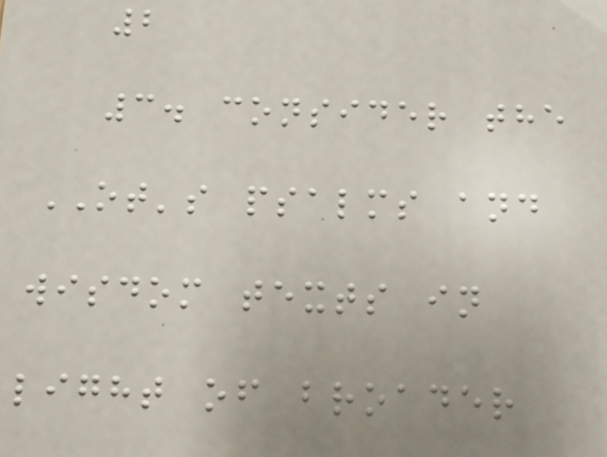2
3. consider the
OT's psalms and
wisdom texts in
light of broader
